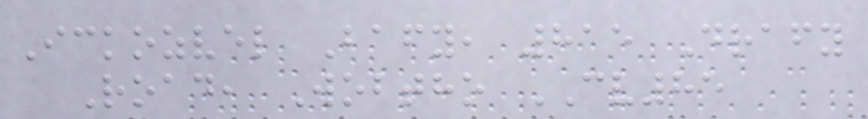Ickozvel Bafy, 815 Drafy
Road, Wobtho CV85
